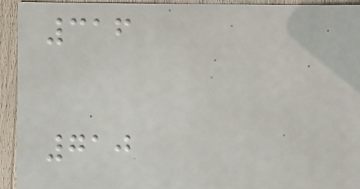316
710
